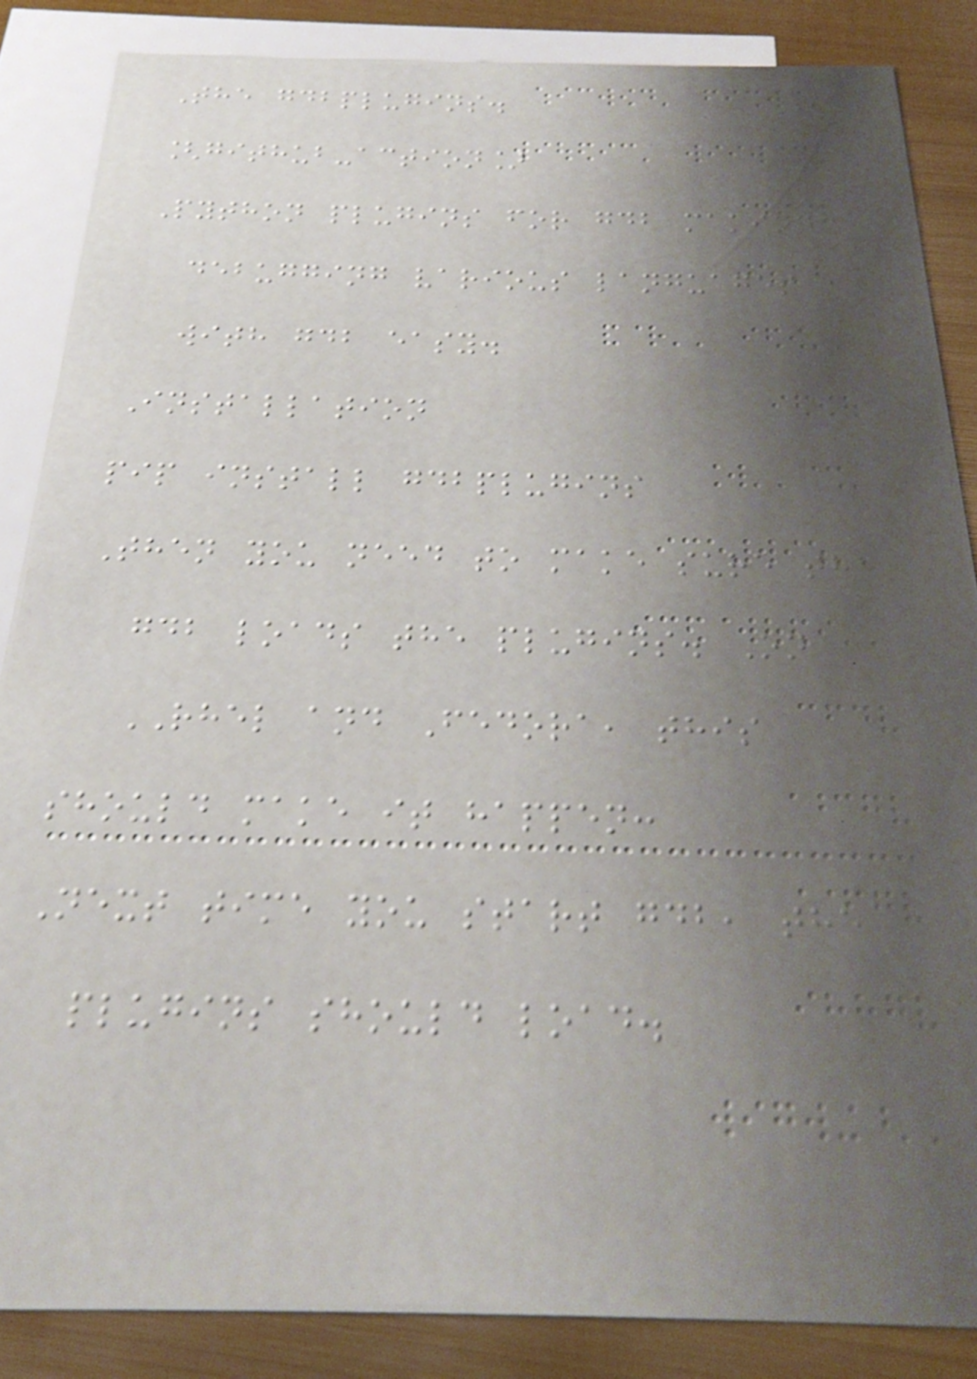The gdbplugins.
[github-action]
Python plugins for gdb making
debugging various languages
with gdb easy.
Installation
pip install gdbplugins
Then you need to make sure the
gdb loads the plugins. On
RHEL and Fedora, this
should make it happen:
Next time you start gdb, the
plugins should load.
